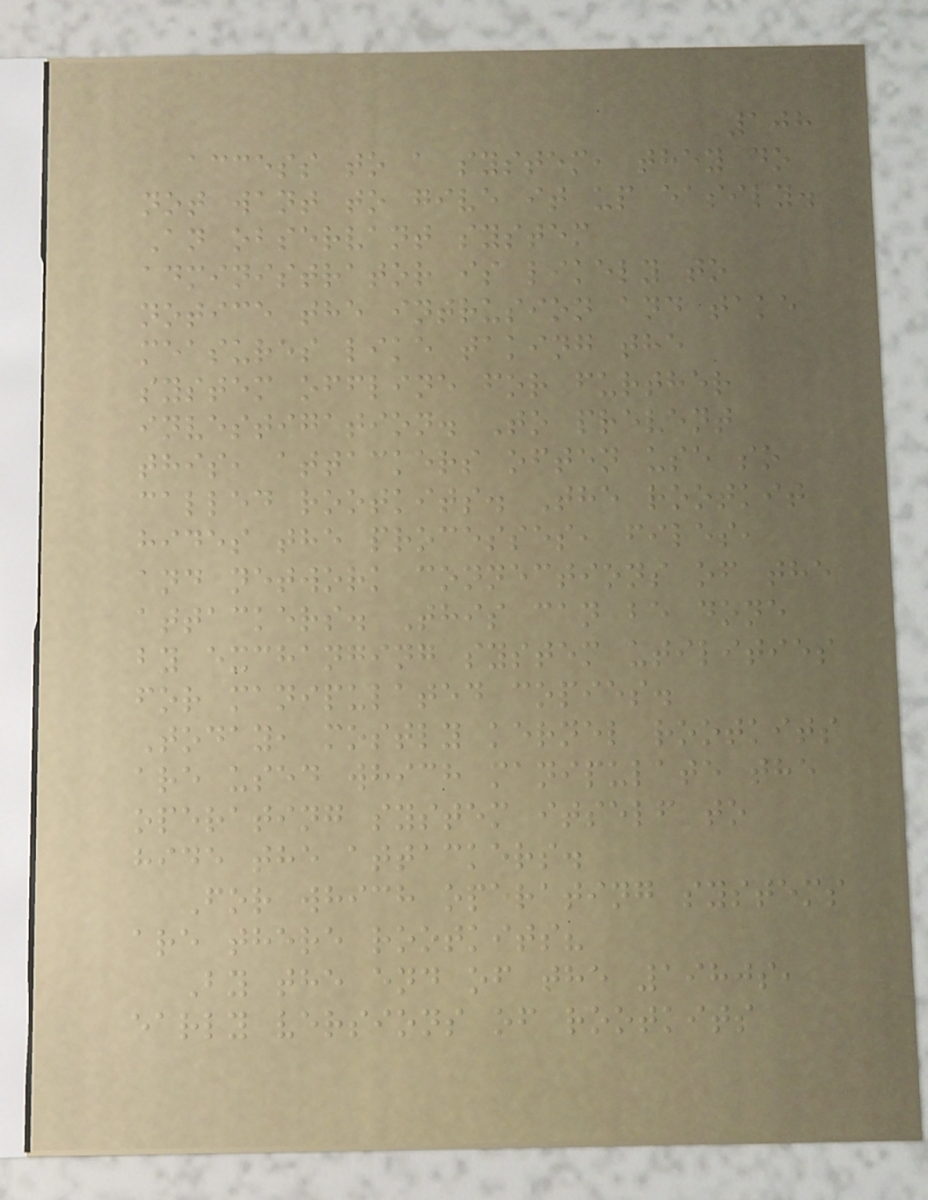108
access to a system, they do
not want to give it up easily.
An observant system
administrator is likely to
notice the intrusion and take
measures like taking the
system offline for further
investigation. To prevent
this, attackers often use so
called rootkits. The rootkit
hides the processes, files,
and network connections of the
attackers. This can be done
by exchanging system utilities
for manipulated copies.
Today, mostly kernel rootkits
are used which manipulate the
operating system itself to
hide the attackers.
For which operating systems
are there rootkits?
By the end of the 1980s,
early versions of rootkits
